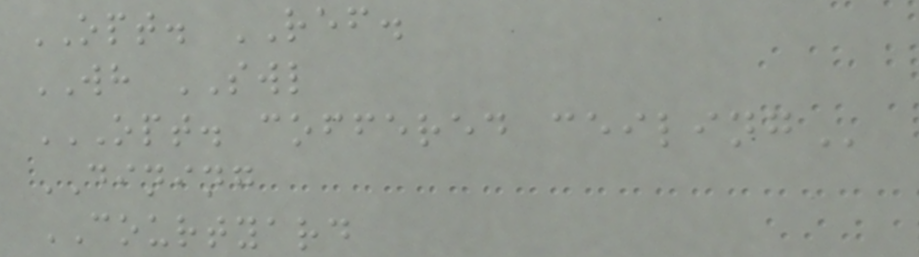OPT. REF.
WH SWL
OPT. COFFERED CEILING
DINING
COURTYARD
